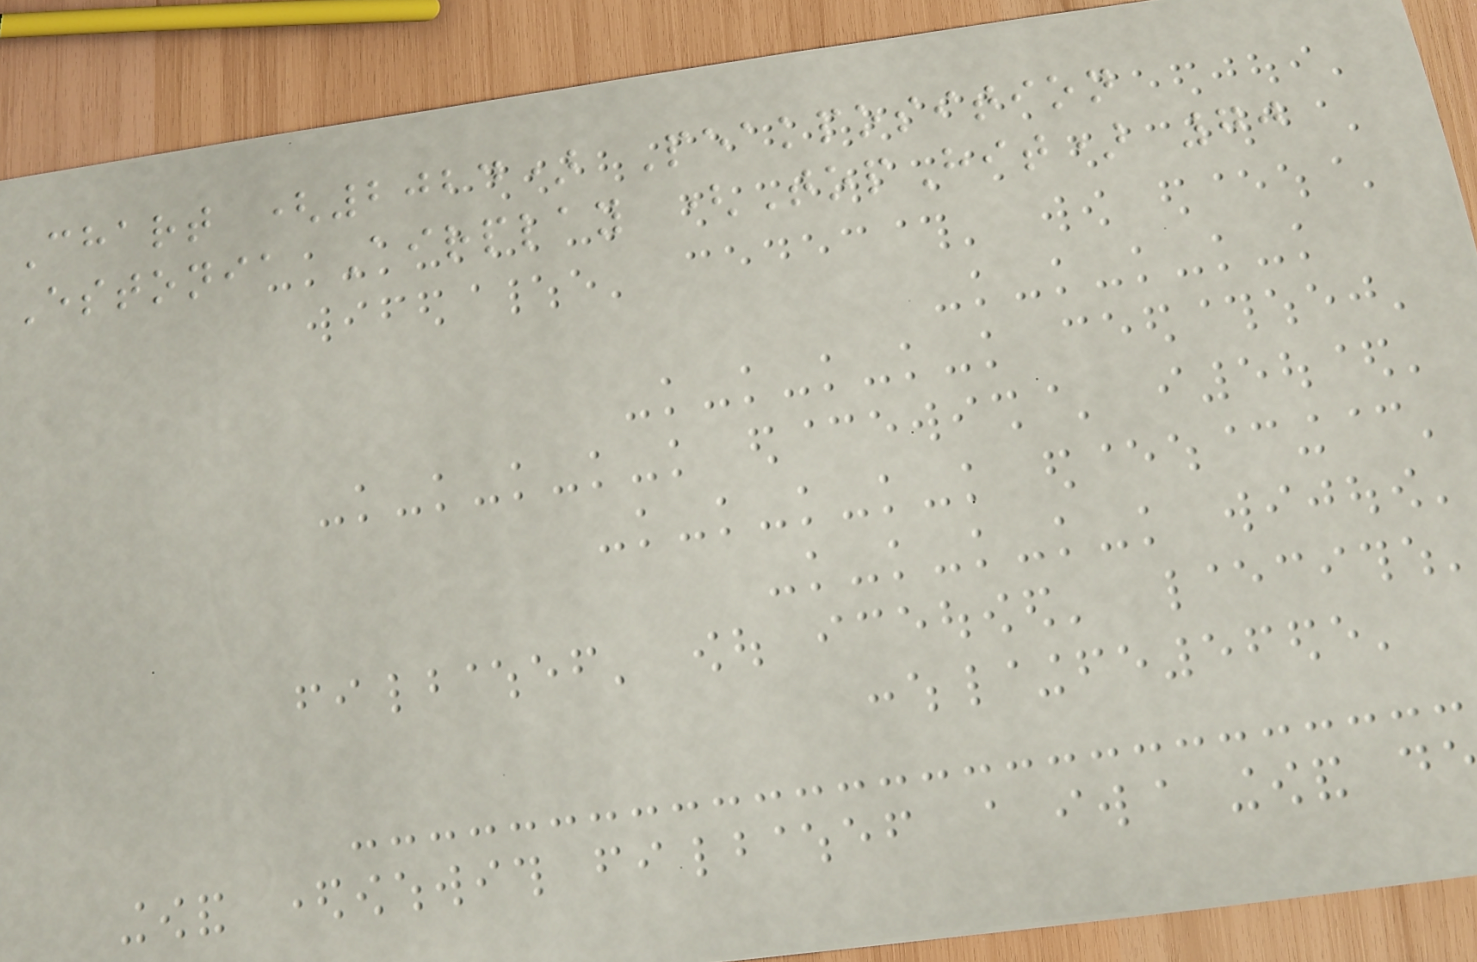Chart (2024) Peakposition
Estonia Airplay (TopHit) 70
